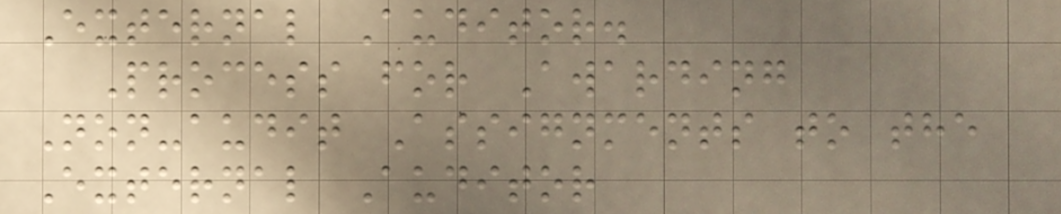External Auditor.
Process for Awarding
Non-audit Assignments to the
External Auditor
